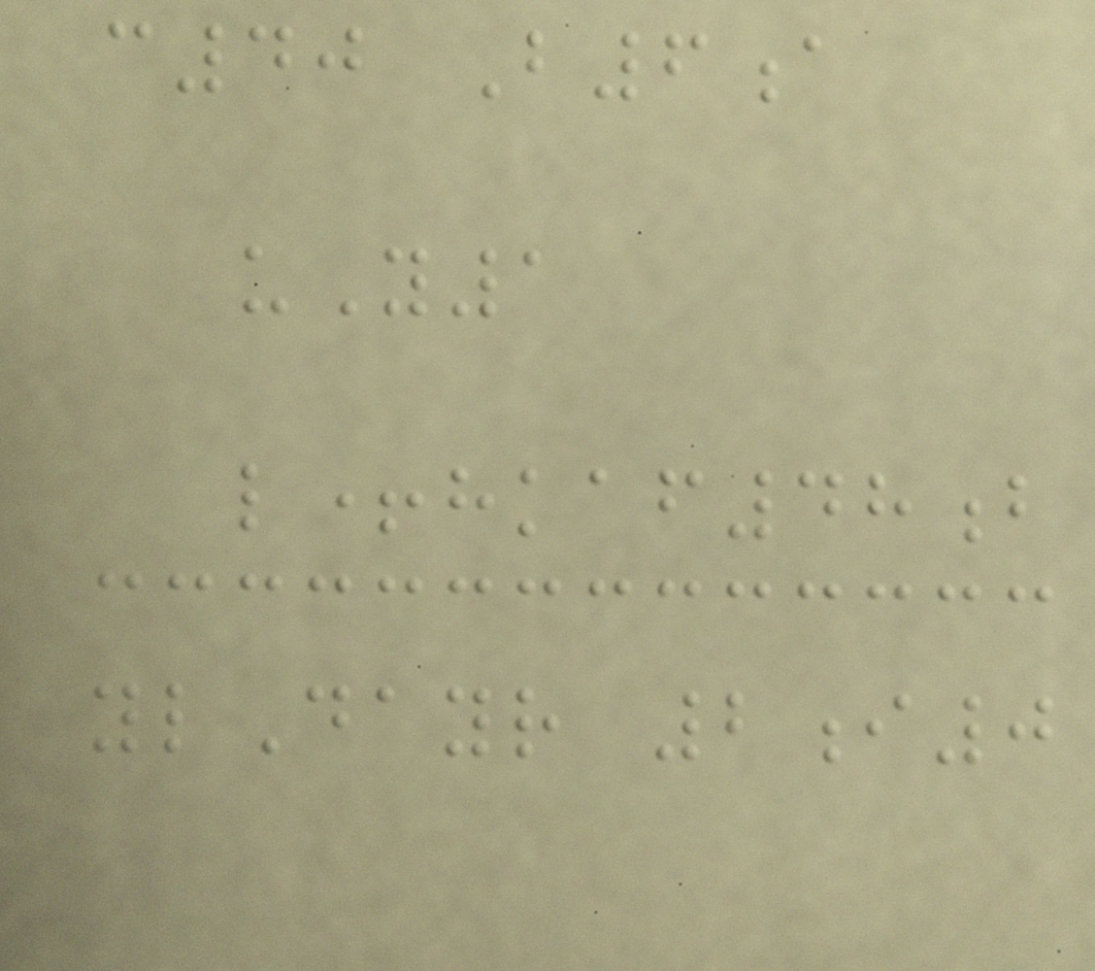c40 B6a
uY1
l+hkaf48b
ylDayr 2i0
